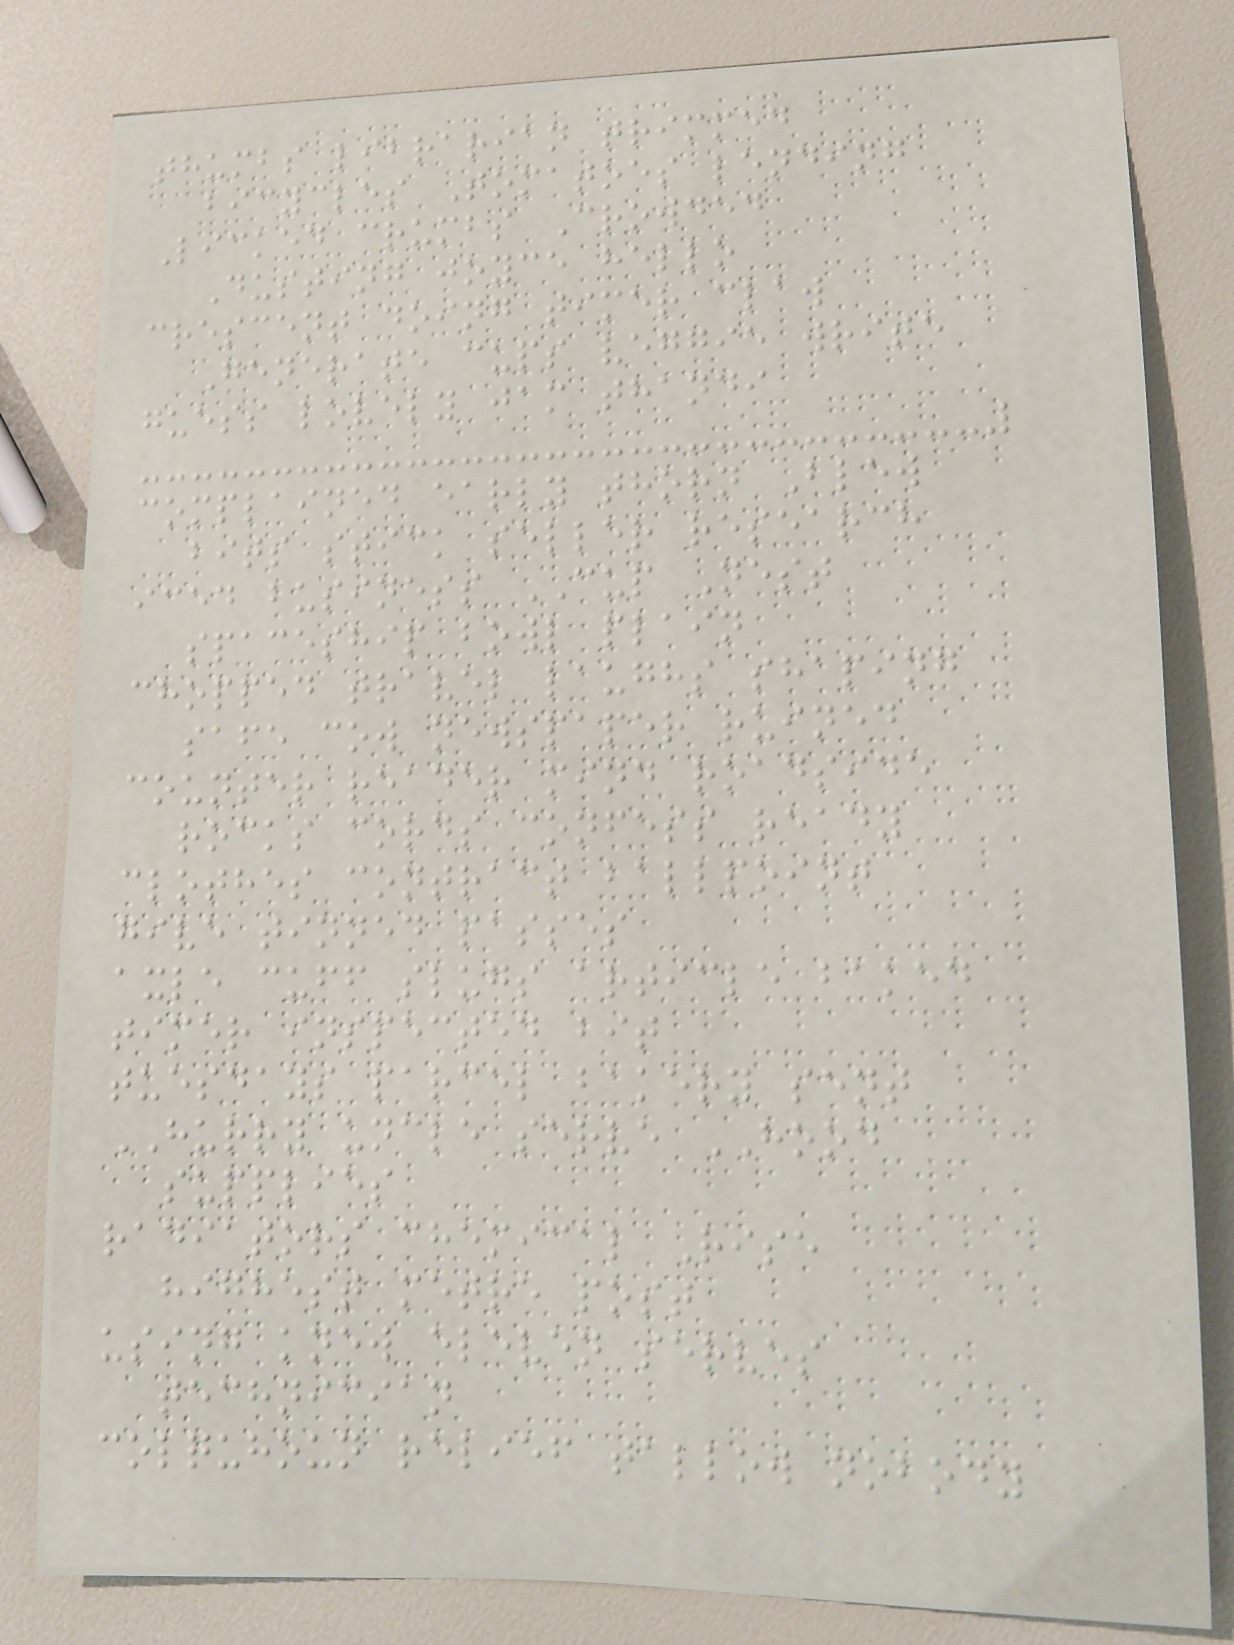thumbs librarian trimmed
bicycles Tomatoes lending
Licked crumbs Crowded
Dusting joyce hello
crescent doing timer claw
Generate cups veggie write
guess lovely jam thandi
complained early thorn Blew
bits stick seller research
iced business CUP Nest
spaceship bowl plain
chopped travel laughs shaping
safe cow newspaper ruined
counter reader mind roadside
rocks cords confess ready
clothes contract ballpoint
give tinned passes
axle cuff slugs article baked
timer inspected bit
tuesdays parcel bakery sent
HURRY uncle serve HOOD
supplies
radiators chemical Rise
highest metre post
using knew eleven serves
technician
colquhoun relief tallow nobody
